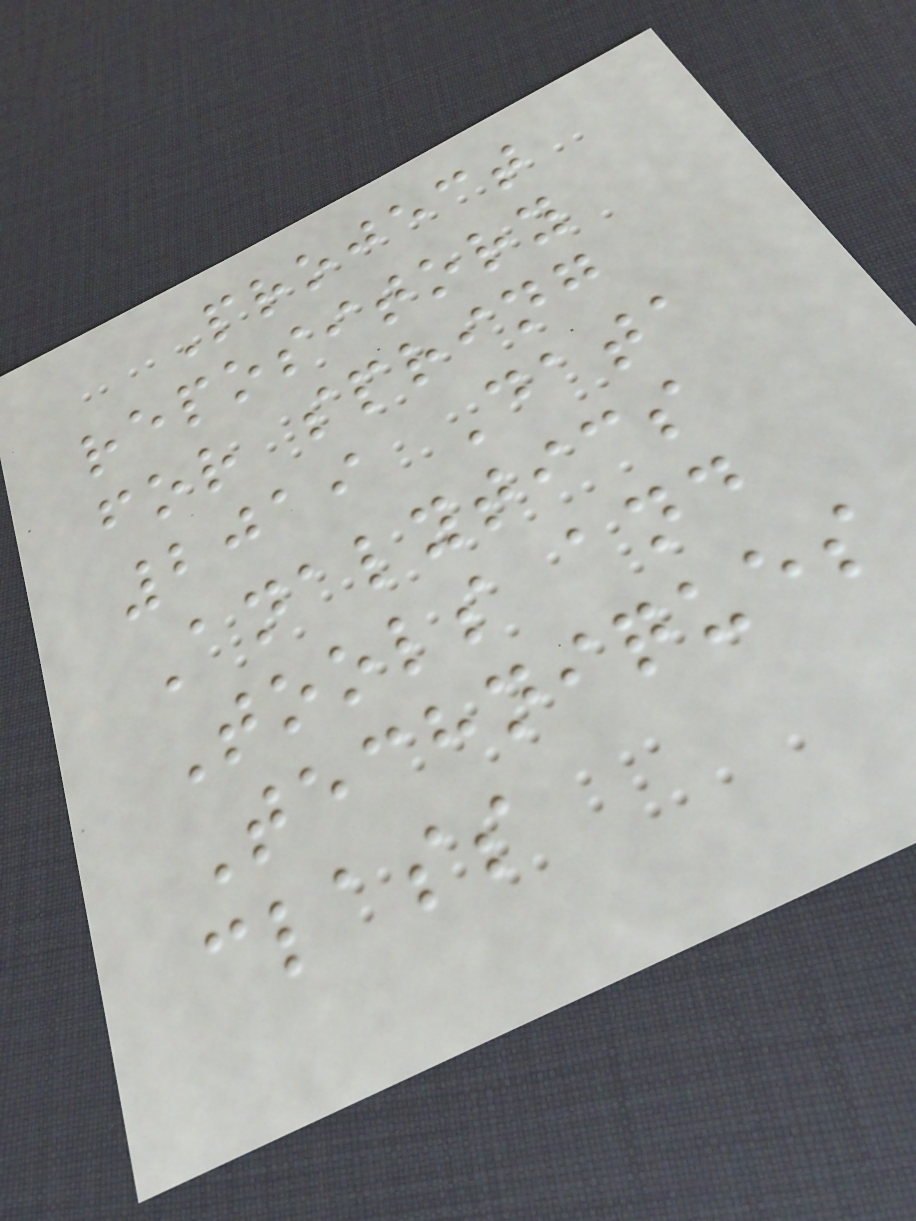Project
repository
for spring
2019 Data
Analytics
Tools and
Techniques
class
